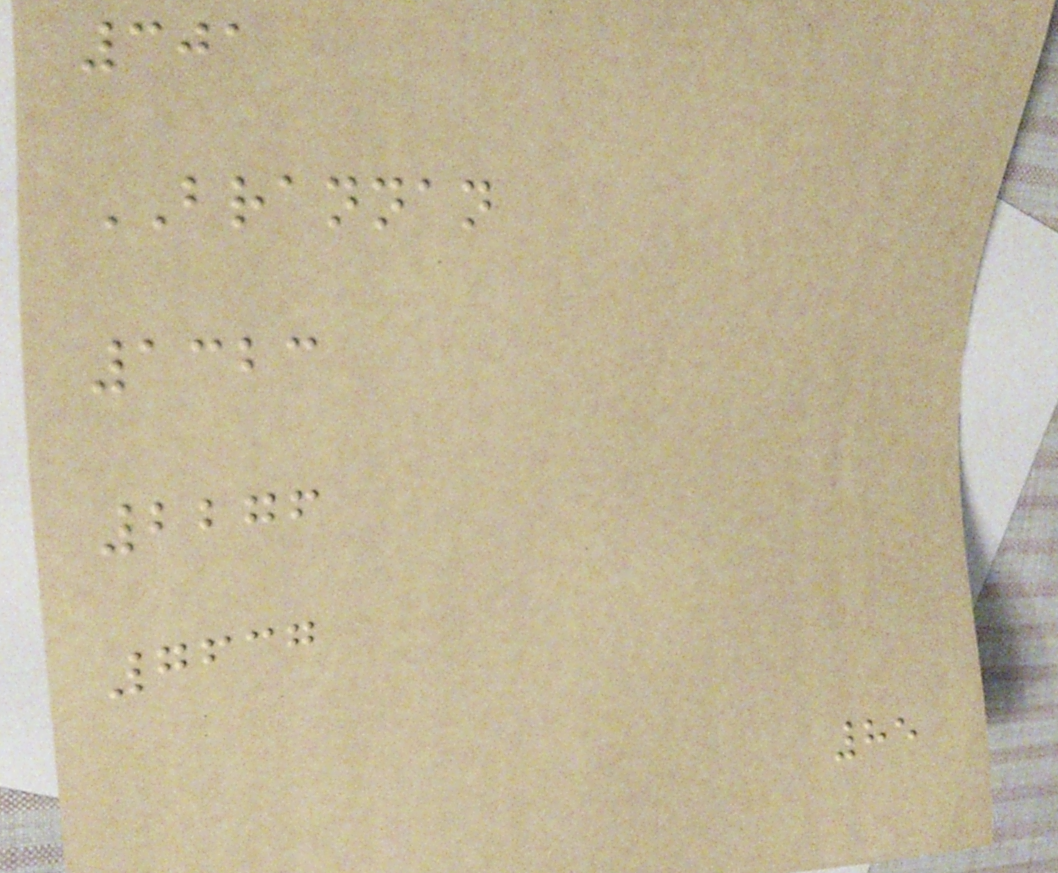301
BRANNAN
1323
2276
7637
85
